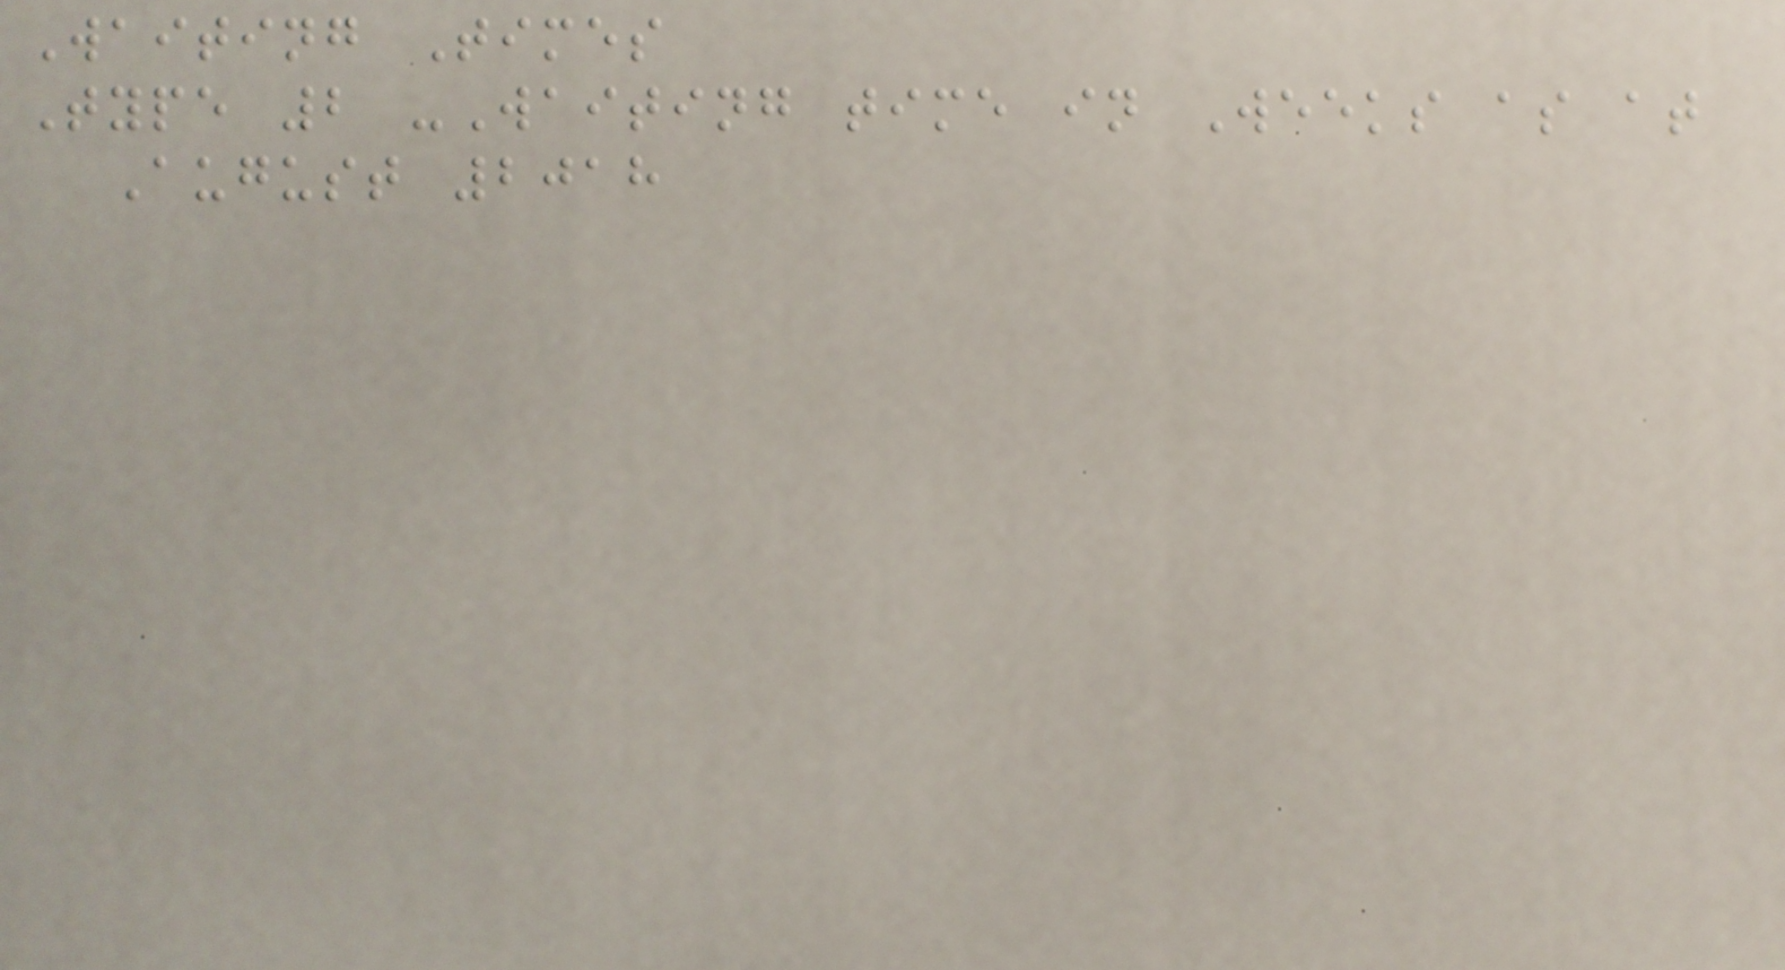Waiting Times
Type 2 -Waiting time in Weeks as at
August 2018
